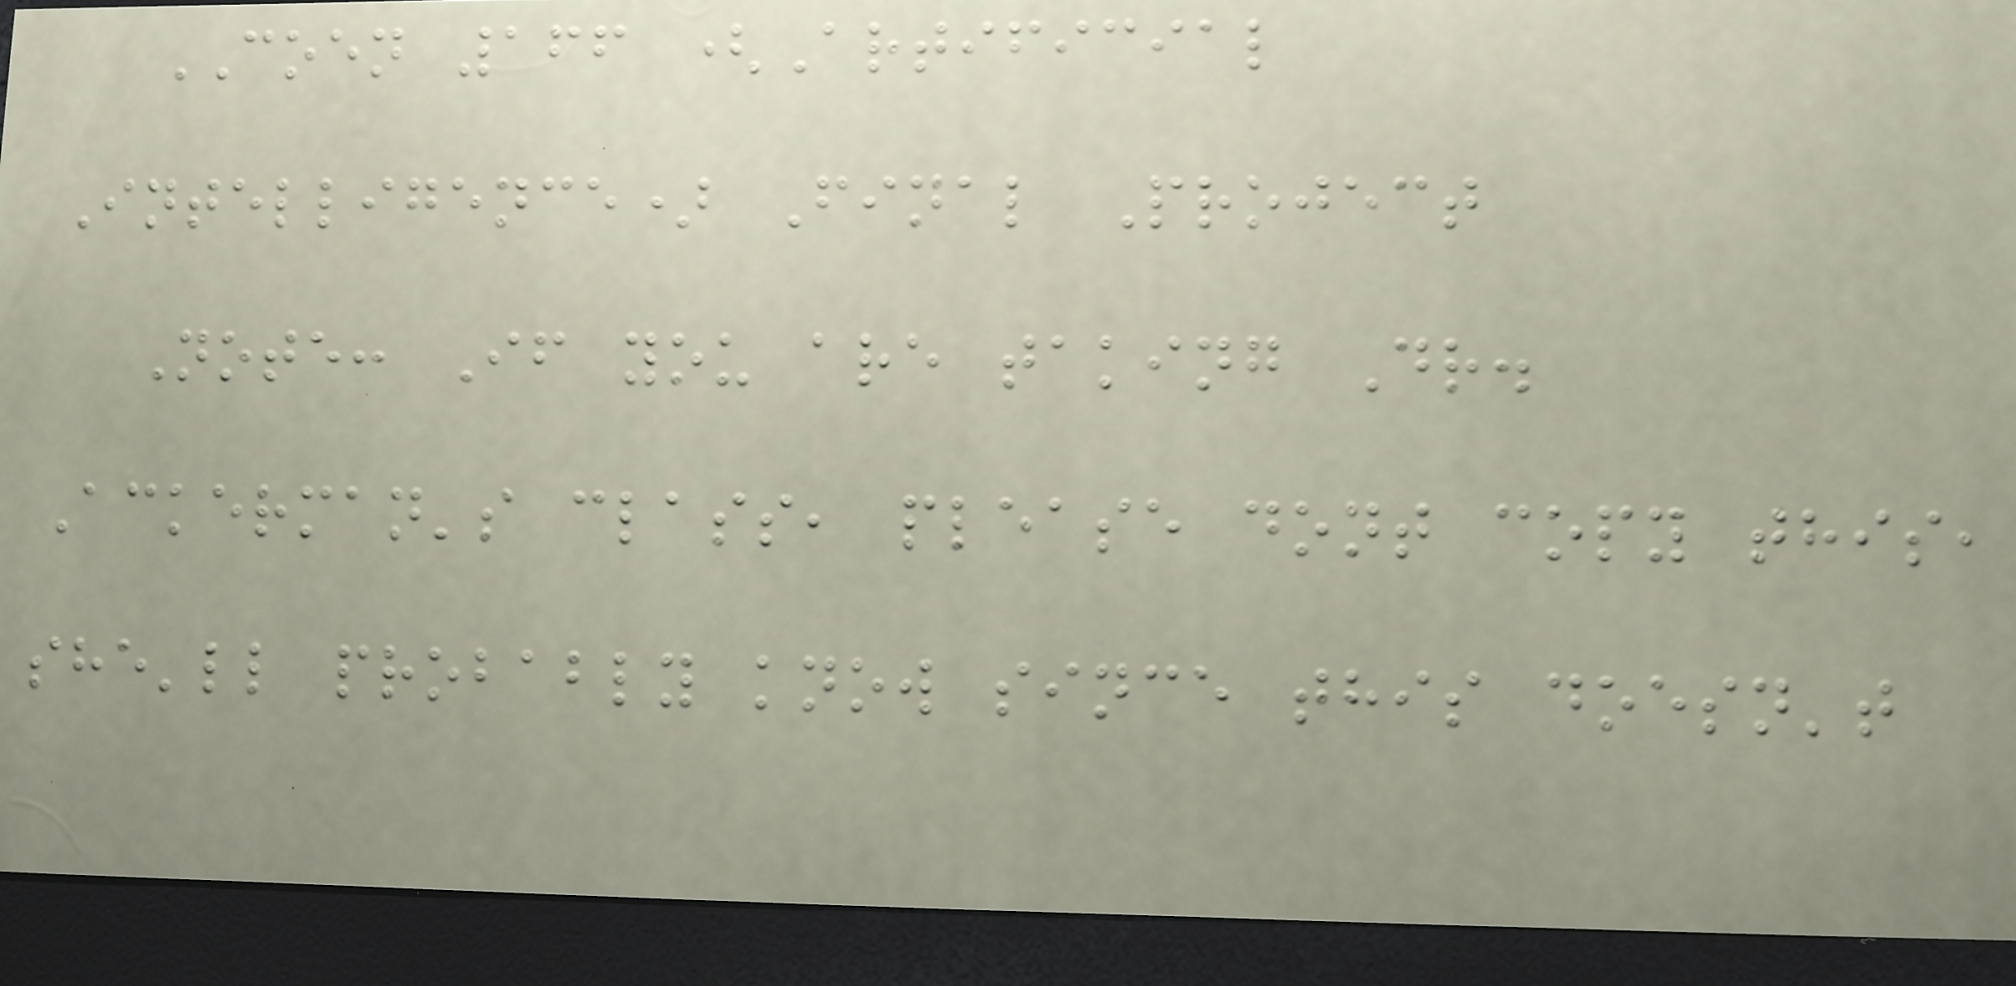COEN 166 (Artificial
Intelligence) Final Project
Note: If you are taking Dr.
Ackerman's class, please dont copy this,
she'll probably know since this doesn't
